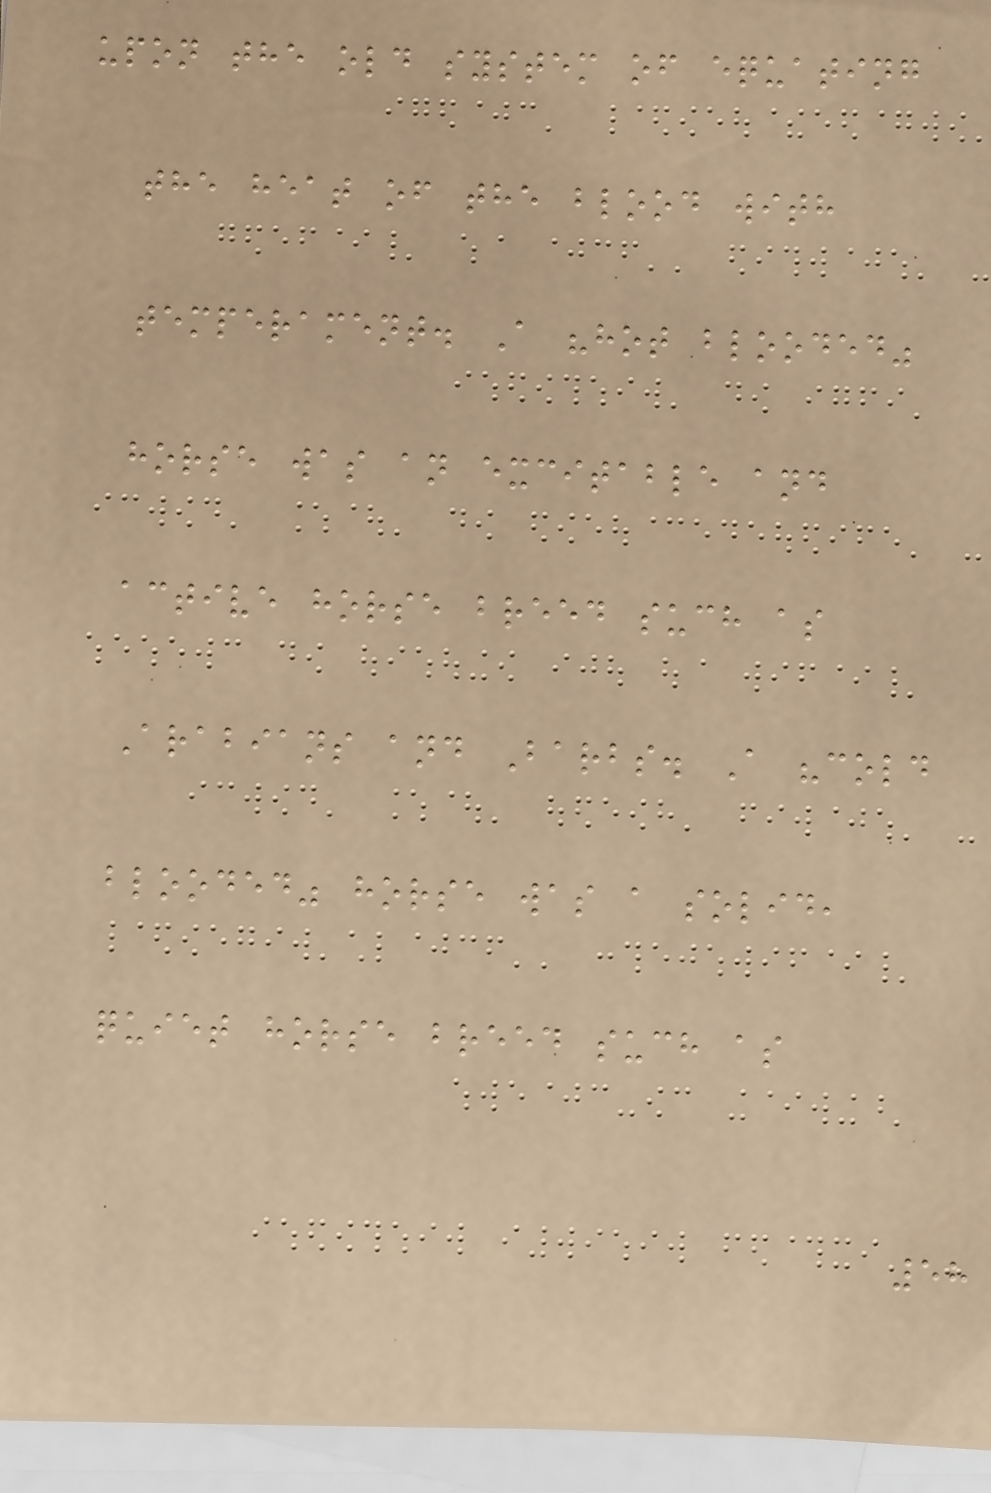upon the old system of equating
the heat of the blood with
temperament. A "hot blooded"
horse was an excitable and
active horse breed such as
Arabians and Barbs. A "cold
blooded" horse was a solid,
quiet horse breed such as
58
